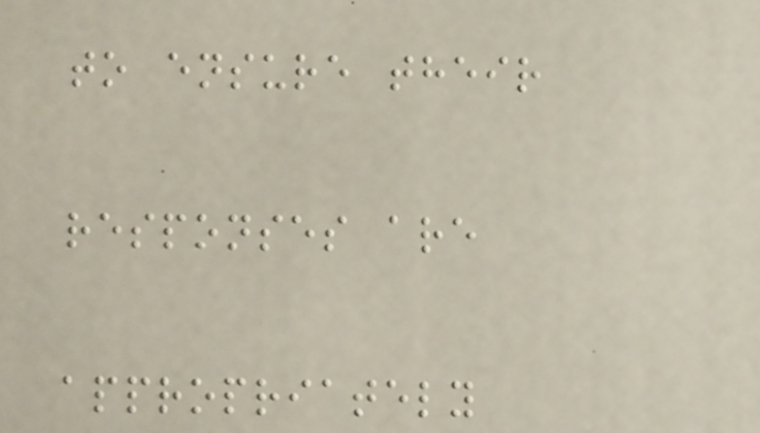to ensure their
responses are
appropriately
